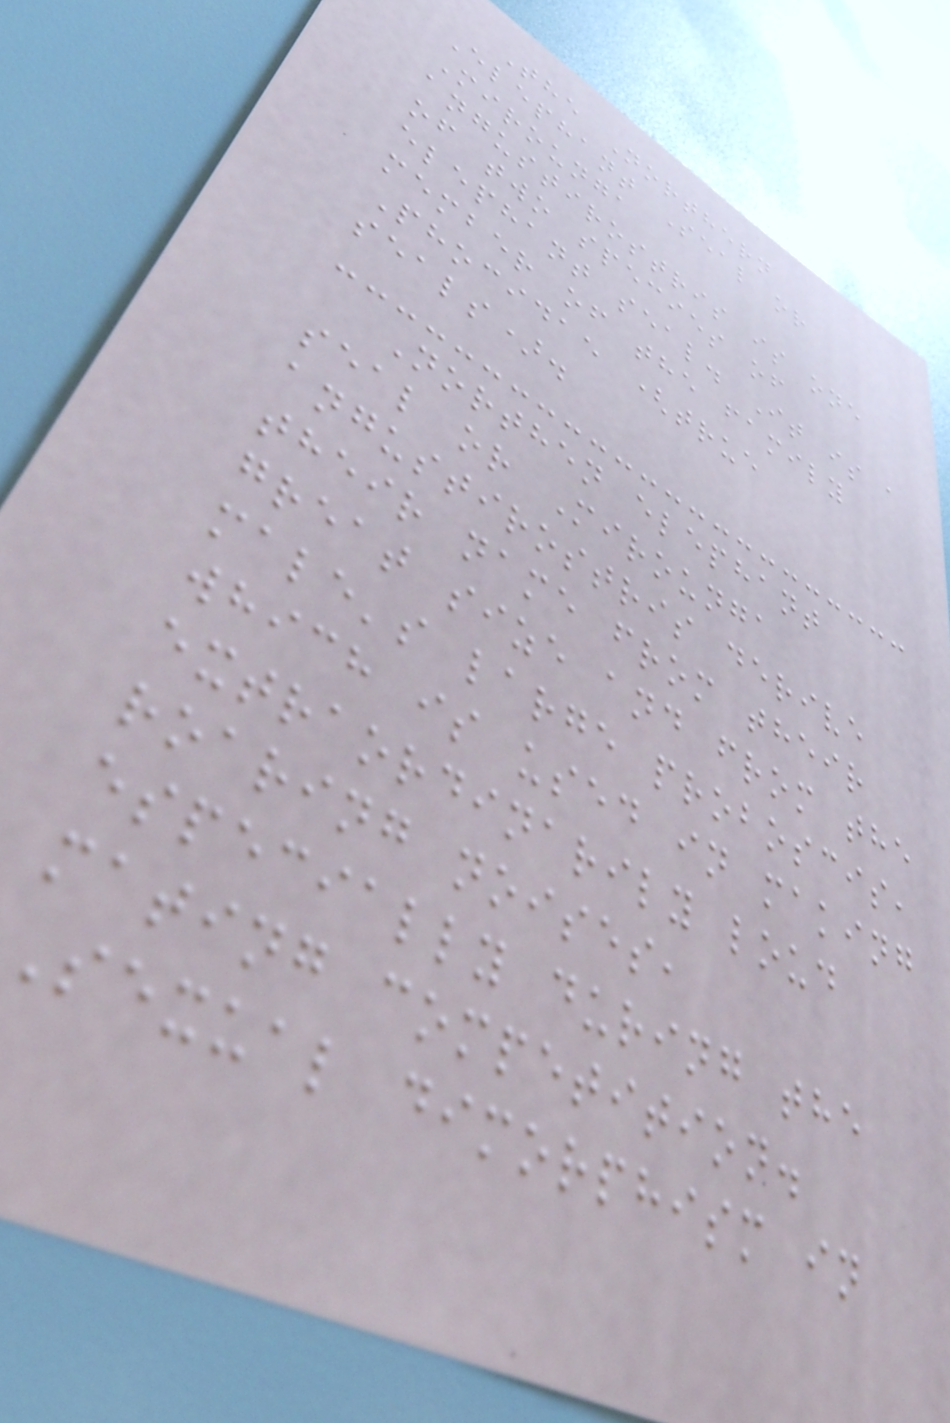The Northern
Elephant Seal or
Mirounga
angustirostris is one
of two species of
elephant seal. It is a
member of the family
Phocidae (true
seals).
Northen elephant
seal or Mirounga
angustirostris derive
their name from their
great size and from the
male's large proboscis,
which is used in making
extraordinarily loud
roaring noises,
especially during the
mating competition.
Sexual dimorphism in
